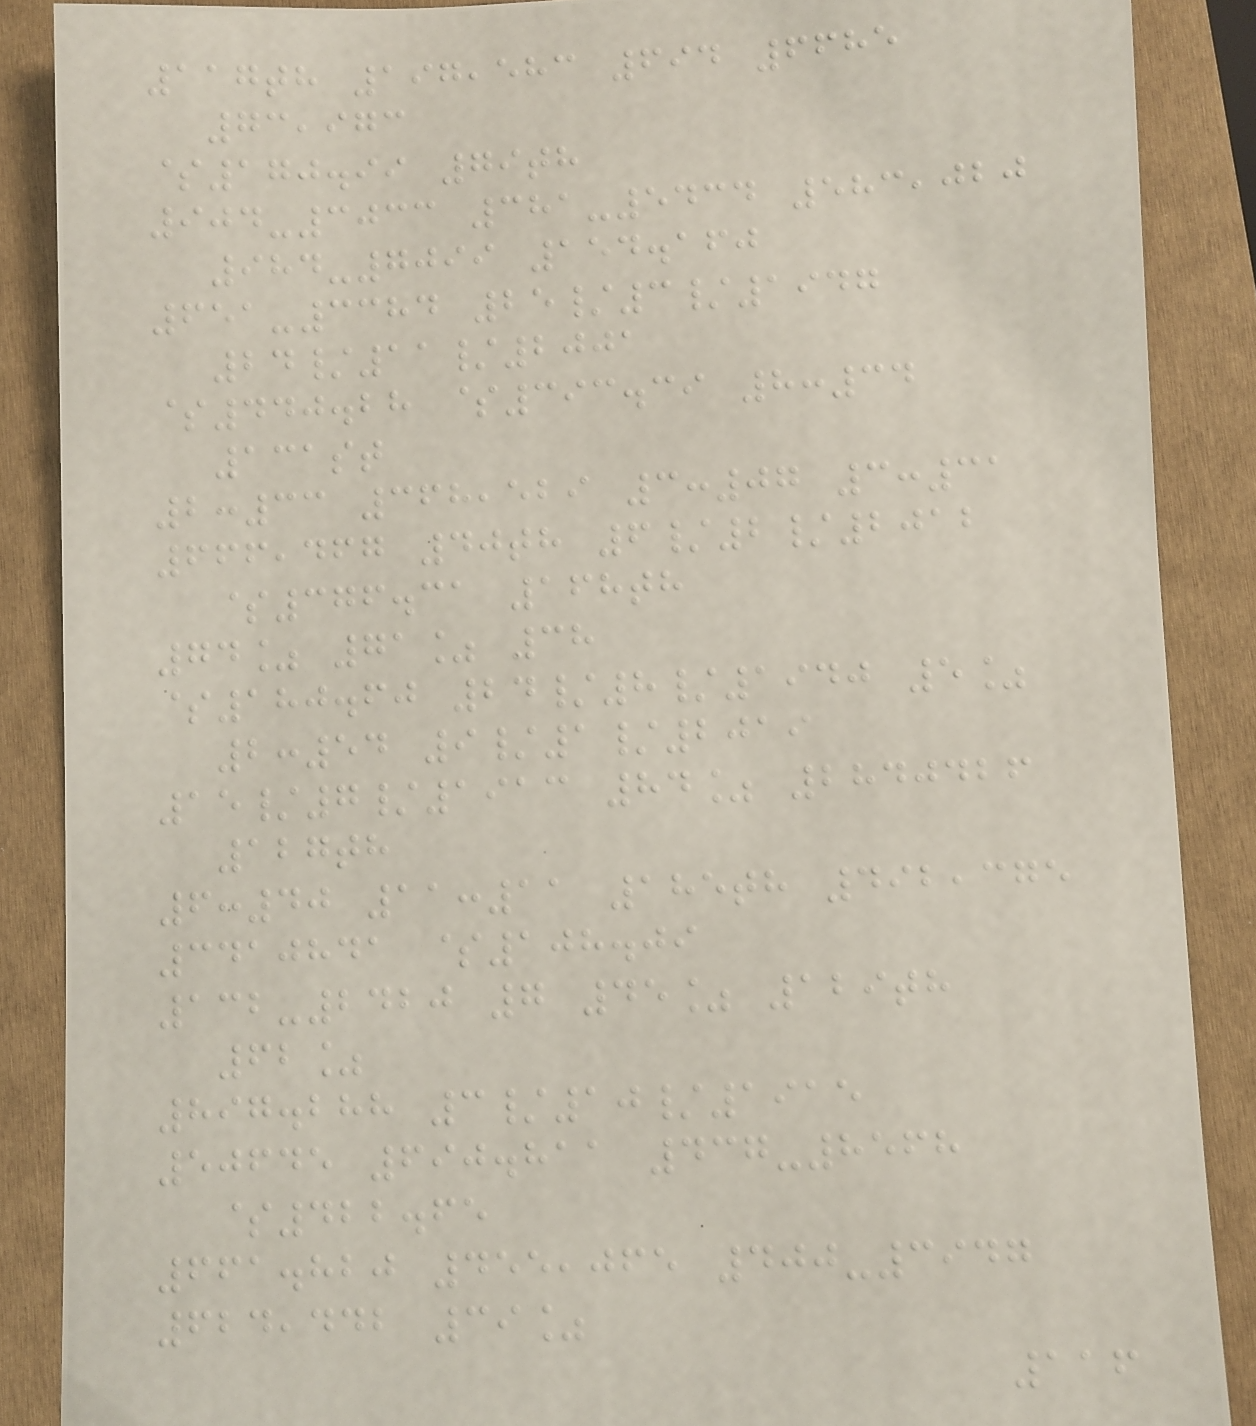117th 197,583 694 6685
73,973
$170.99 79th
904-3033 381-5434 583,020
984-7099 154.160
651-3384 25/3/1947
24/11/2001
$440.28 $393.39 8:34
131st
2:33 368,529 3:07 3:31
666,467 40th 6/2/2012
$376.31 168th
74% 71% 38
$180.60 24/8/1940 5%
2:54 9/1/2019
15/7/1913 84% 2840426
127th
6:40 11:11 185th 492,375
3410841 $108.09
132-2420 7 45% 129th
62%
897.288 3/10/1915
50645 690.811 437-8568
$422.65
661.820 455,065 400-3947
624,442 39%
116
